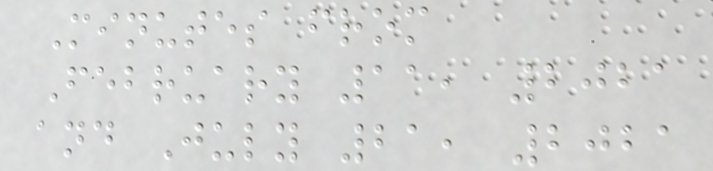Minutes from
February 11, 2021
and July 21, 2021
